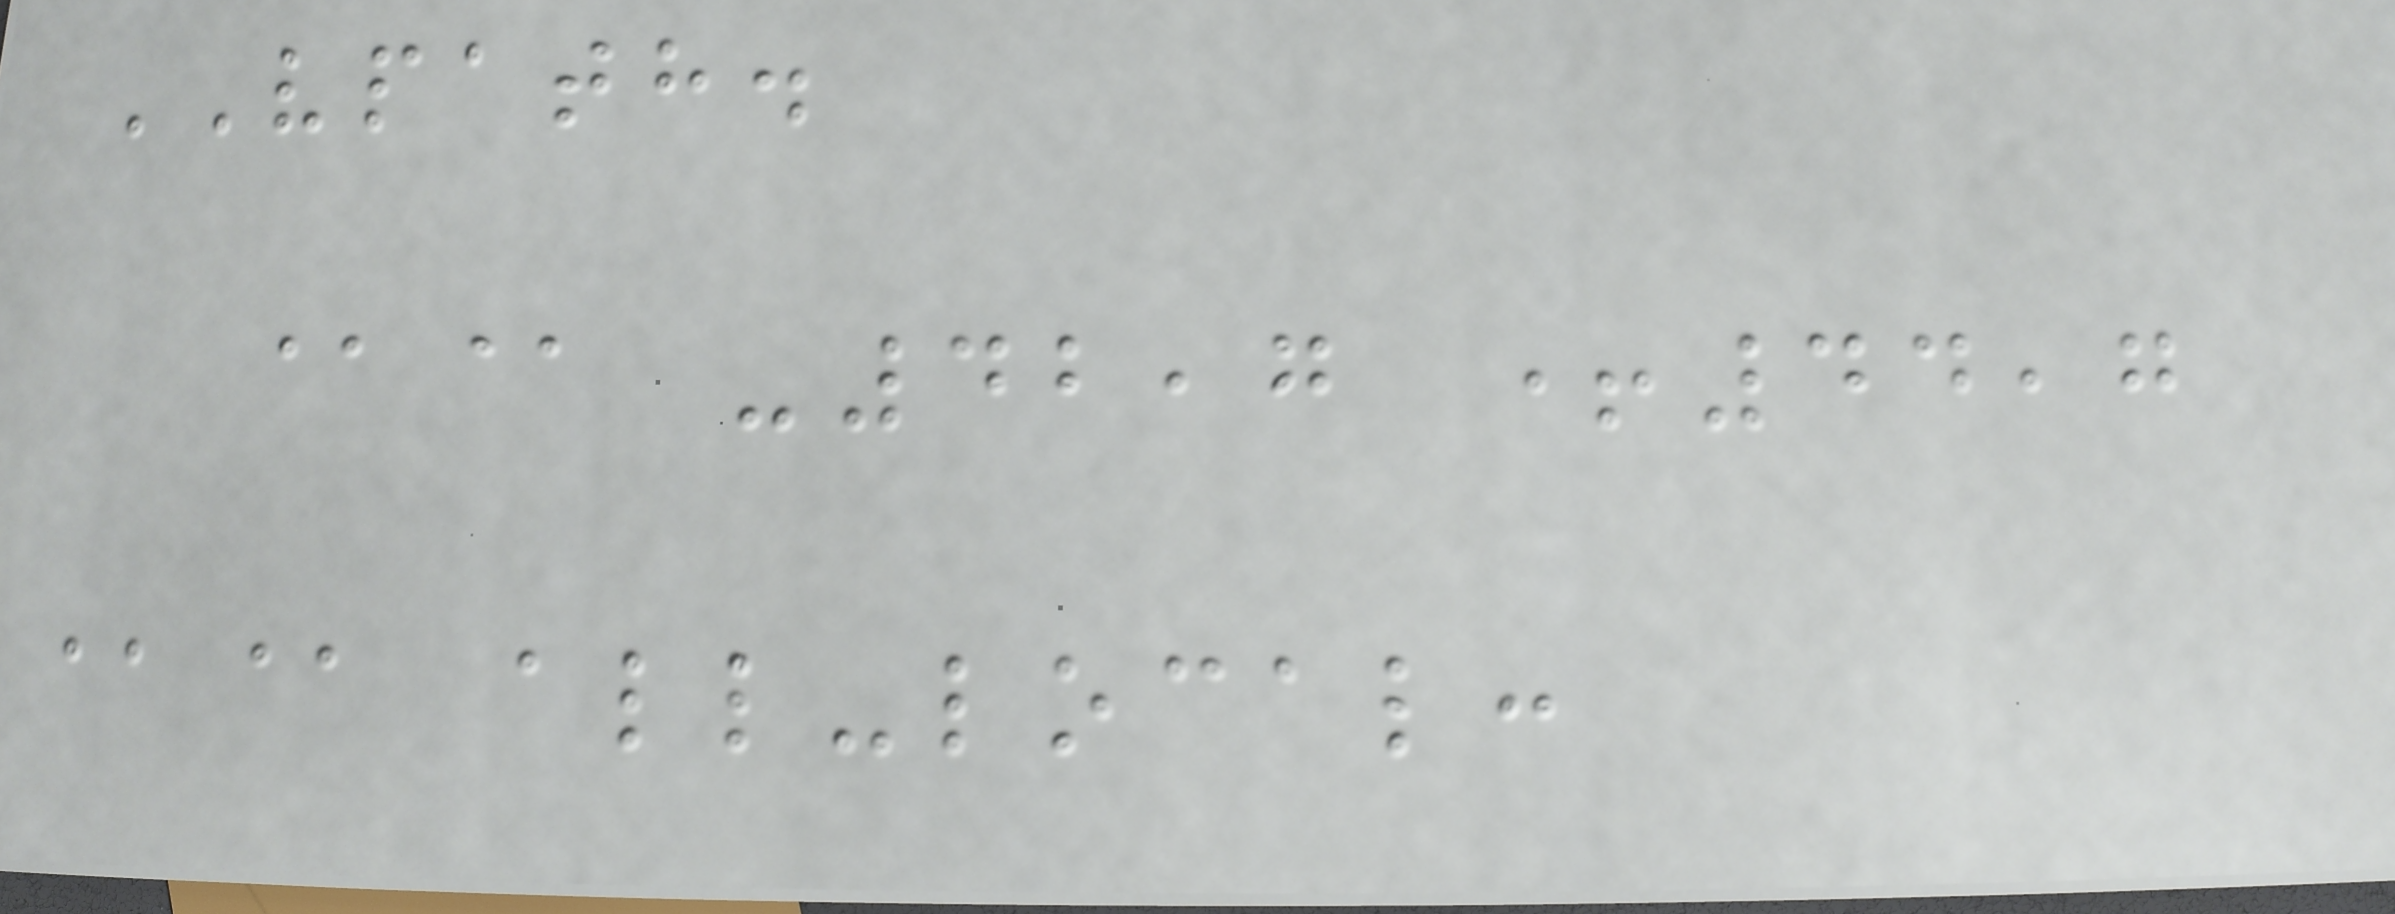VPATH.
@@ -42,7 +44,7
@@ all-local:
